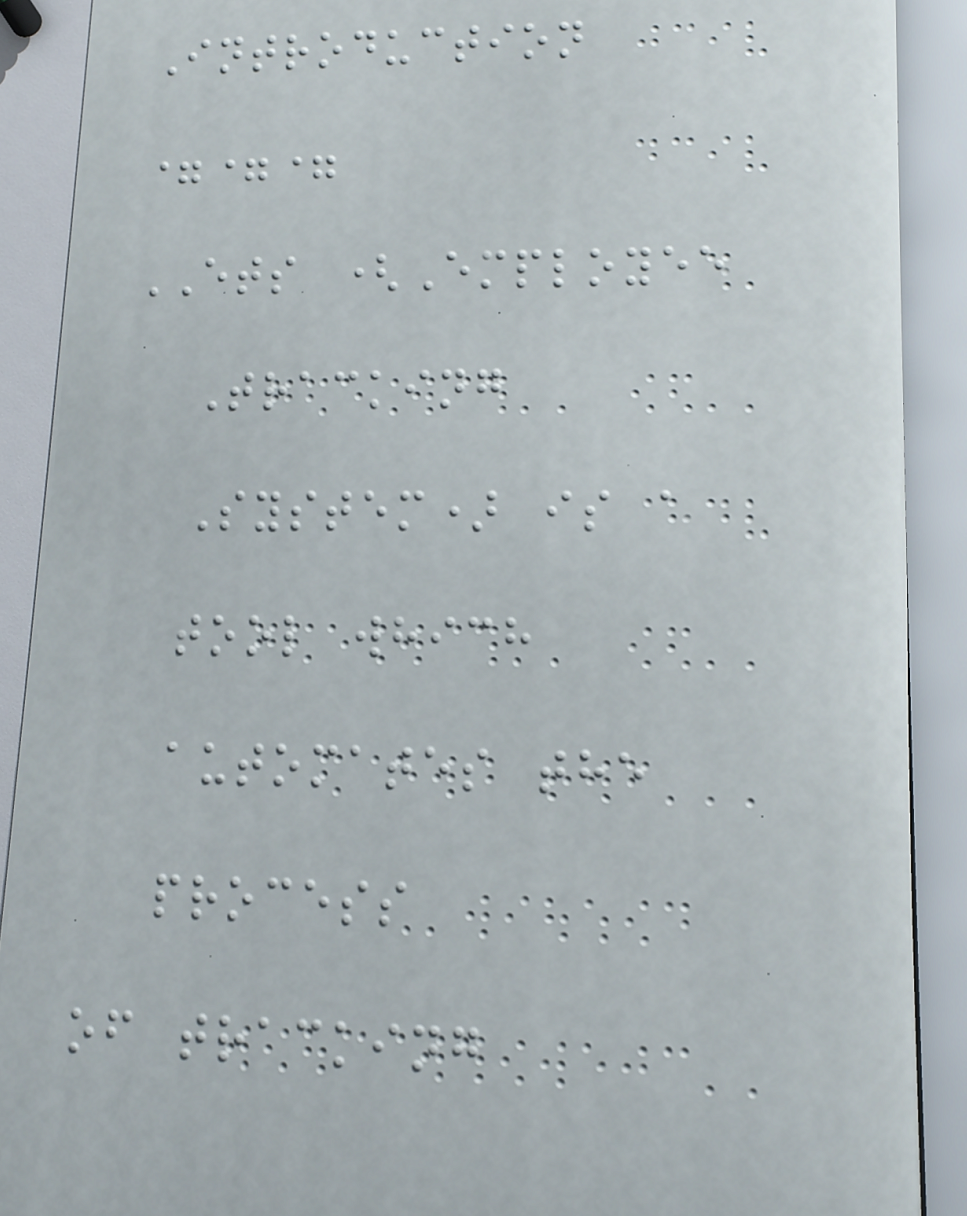Introduction
===
ETS (Employee
Tracking
System) is a
tool which
automates the
process
of tracking
